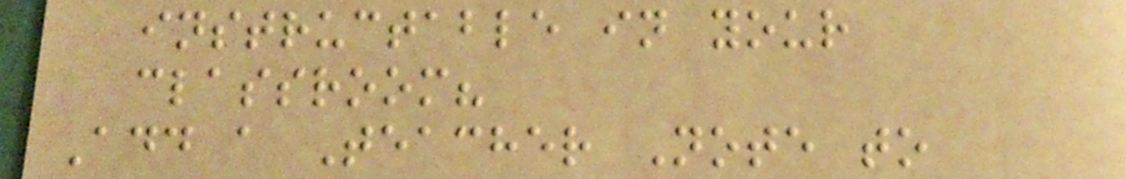instructable in your
classroom?
Add a Teacher Note to
